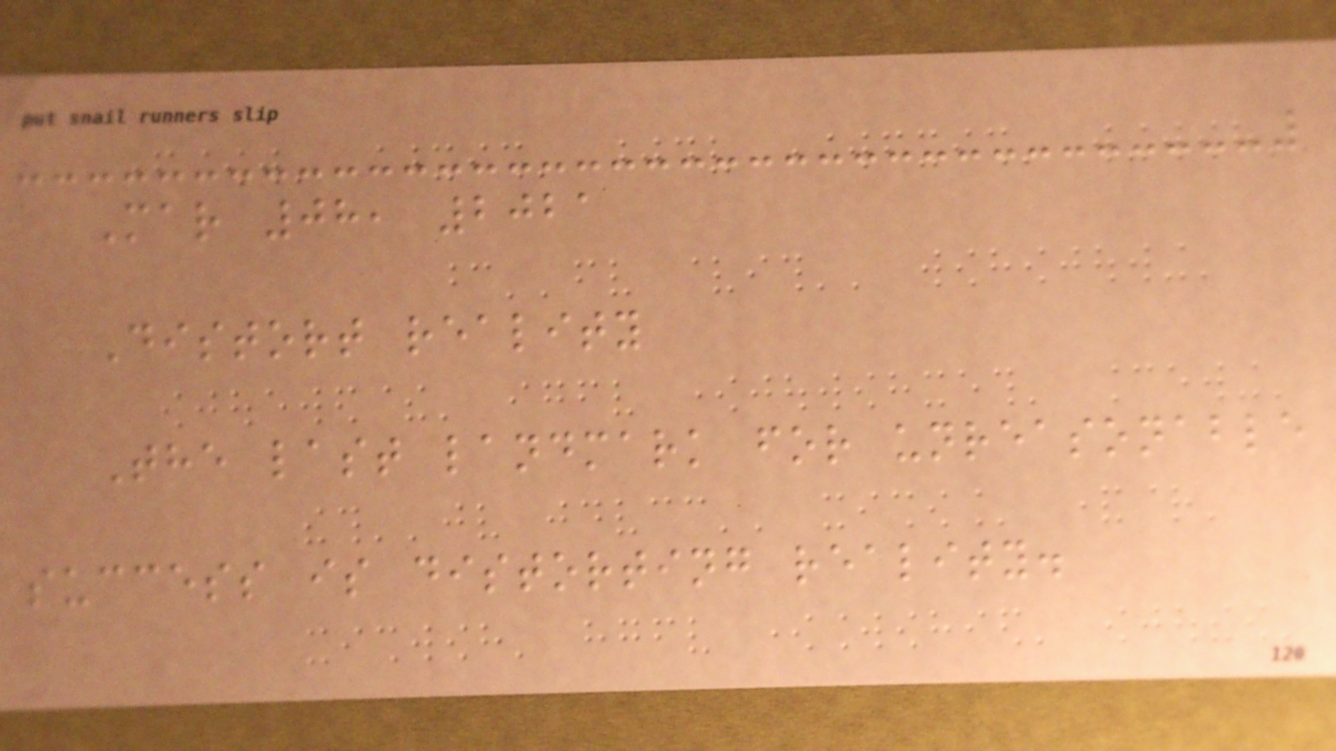Mar 08, 2021
Distort reality
The last landmark for unreasonable
success is distorting reality.
